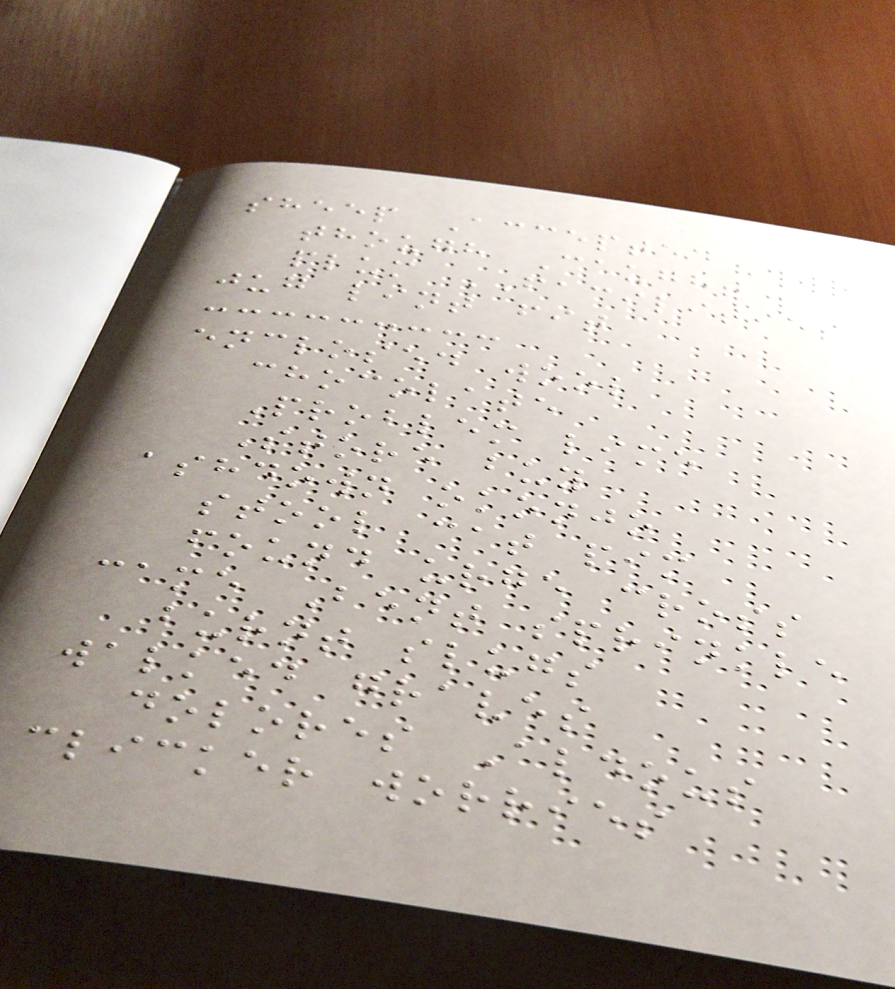sheep Accepted
though Caught
plum FACILITIES
jug lint fit
enclosed wool
chocolate
Problem lime
Store buy
ashdown okonjo
stool cat pim
found urge cross
came Bent sprinkle
burnt slugs
walked graves
dolores Aldous
clicker worries
